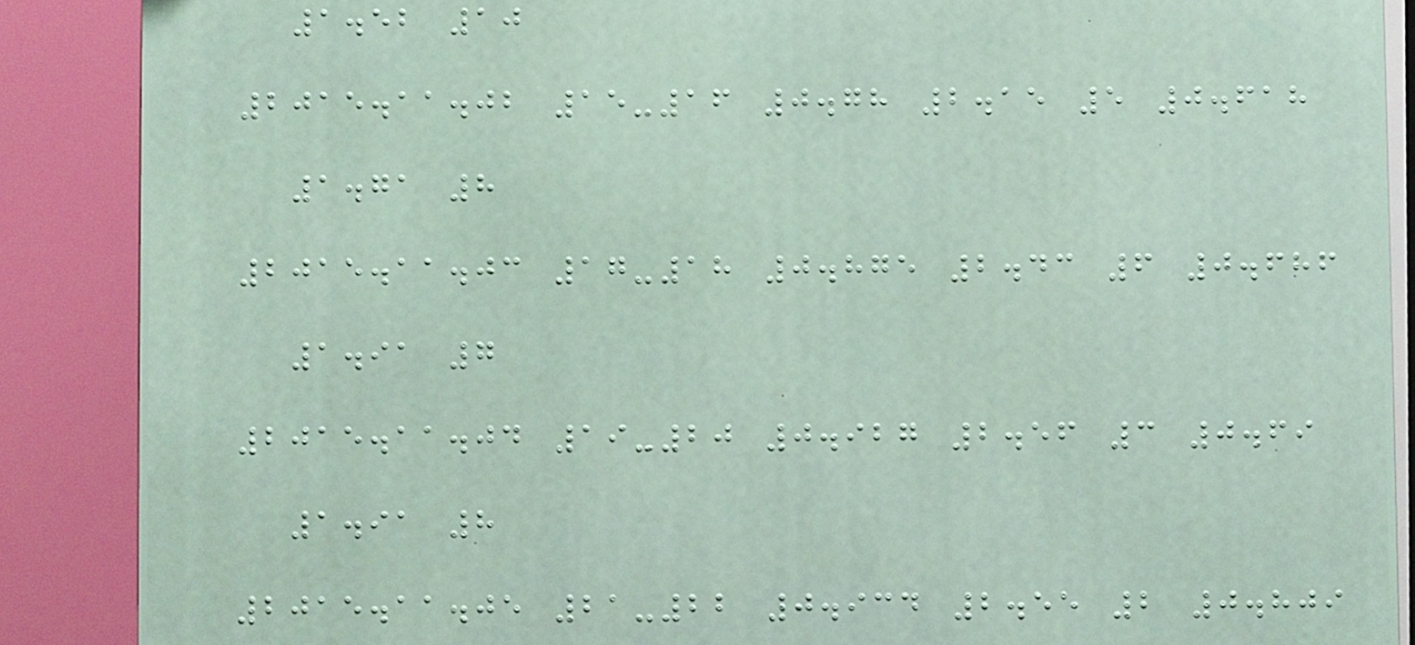1.52 10
2015.11.02 15-16 0.78 2.15 5 0.618
1.71 8
2015.11.03 17-18 0.875 2.43 6 0.686
1.91 7
2015.11.04 19-20 0.927 2.56 3 0.69
1.91 8
2015.11.05 21-22 0.934 2.55 2 0.809
